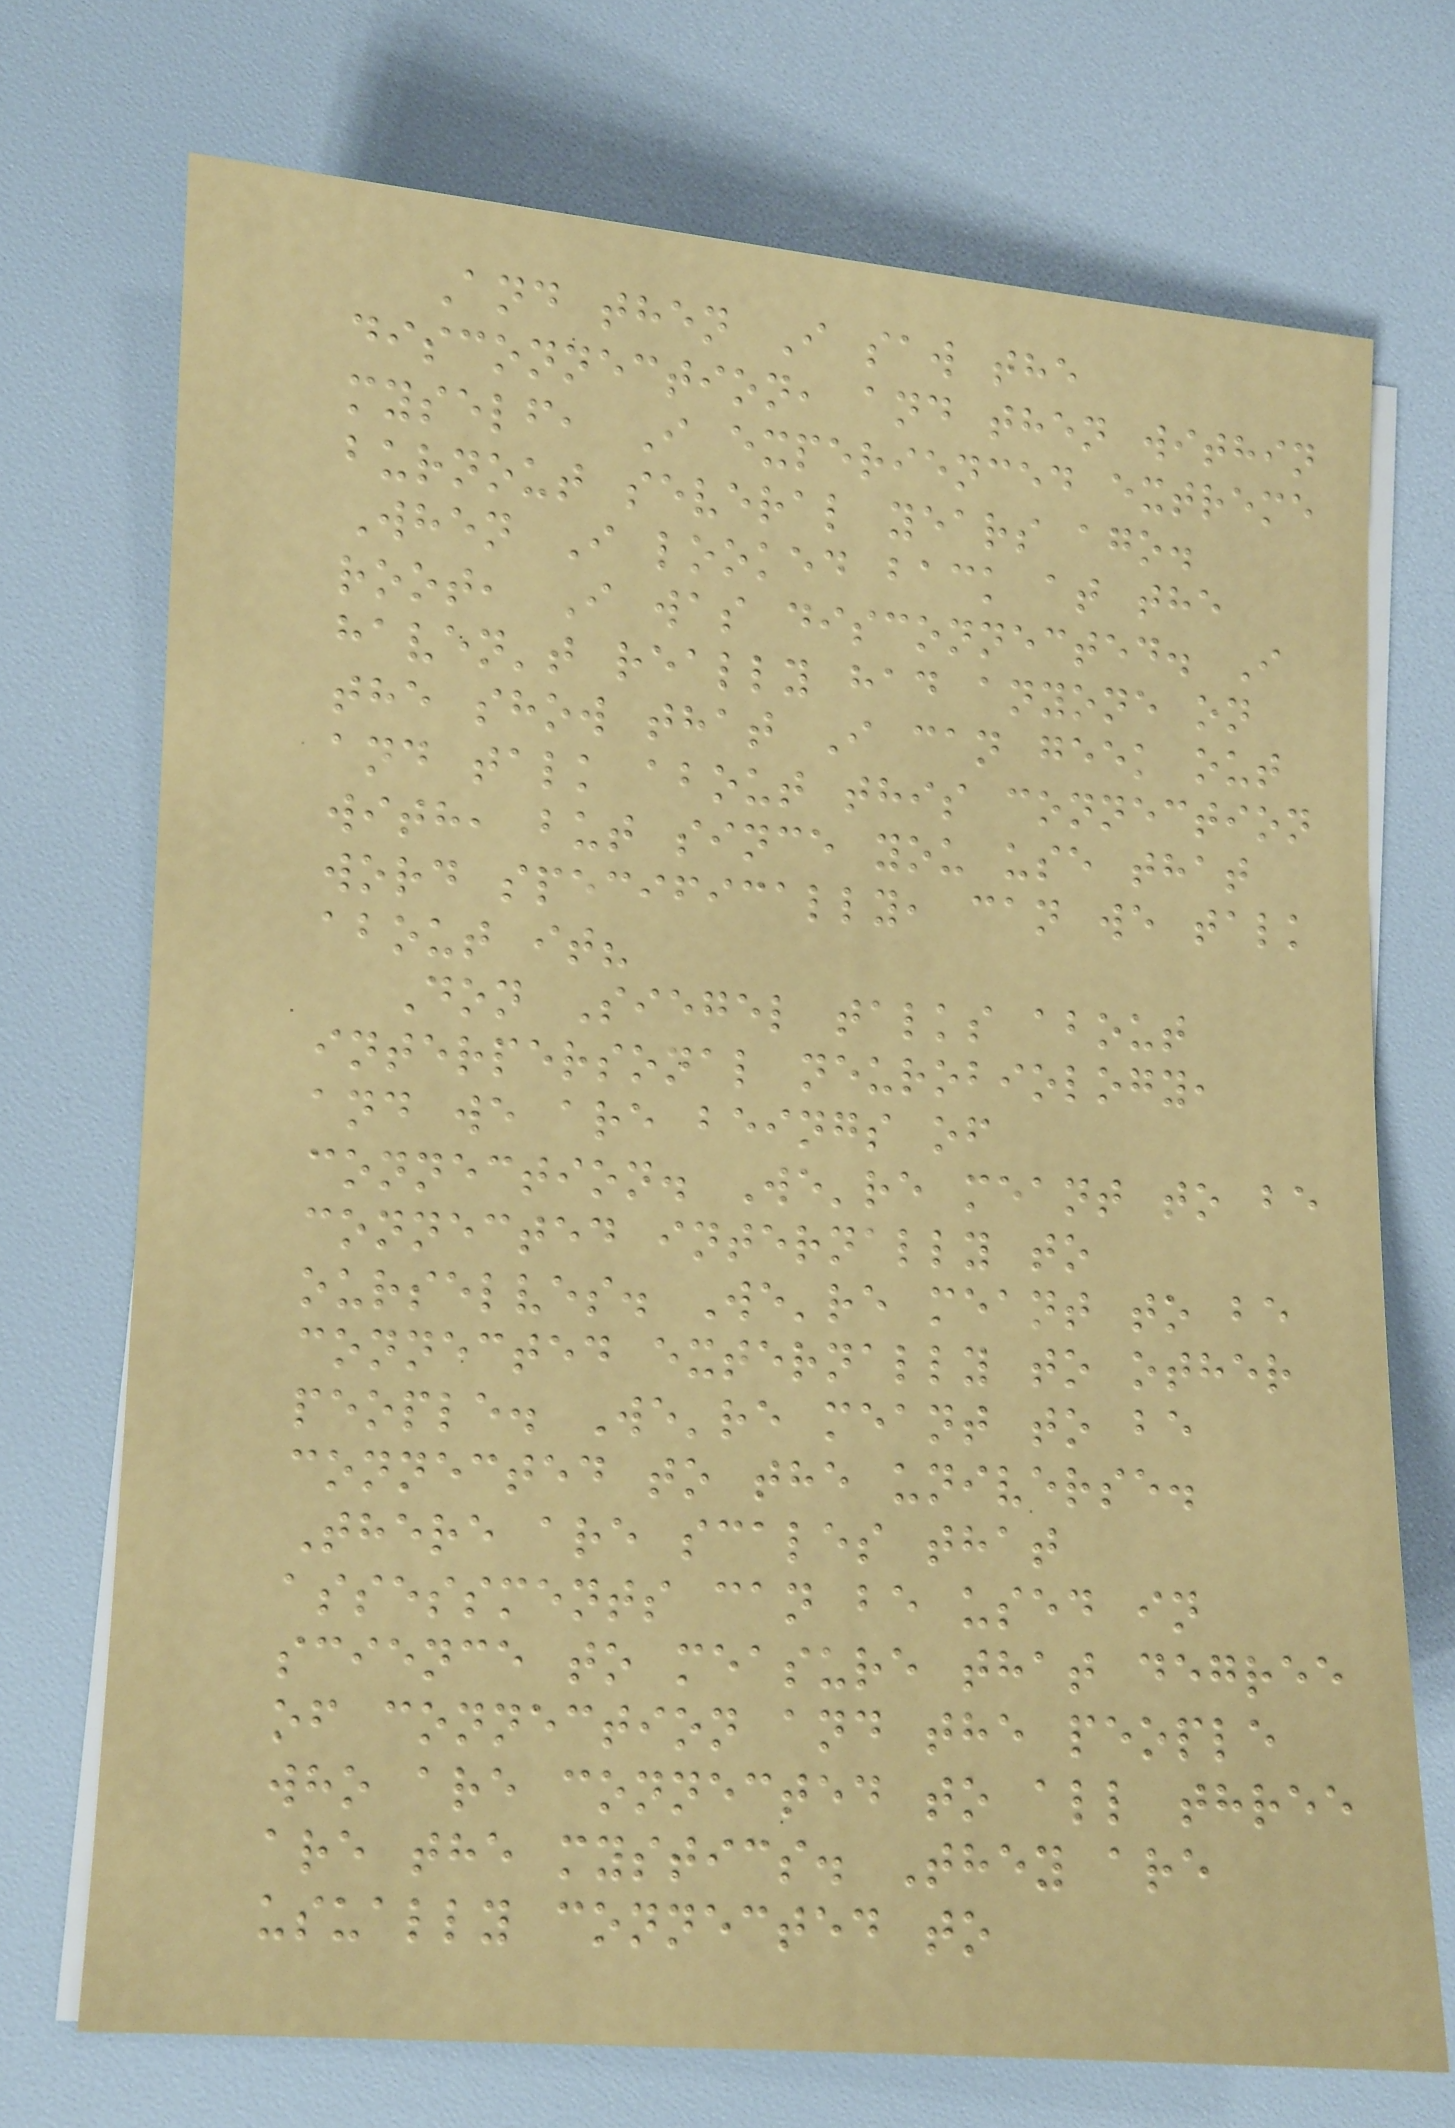And then I saw the
disconnection, and then within
myself, I experienced extreme
burnout several years ago.
When I looked back at the
root, I was disconnected. I
haven't really had anyone on
the show that I can geek out
and talk about this connection
with, but since you use that
word specifically, can we talk
about it?
Don Siegel talks about
interpersonal neurobiology,
and we are beings of
connection. We're meant to be
connected internally to
ourselves. We're meant to be
connected externally to other
people. We're meant to be
connected to the universe.
There are scales that
assessments can be used in
science to measure that degree
of connection and the people
who are connected to all three
are the mystics. They are
usually connected to
